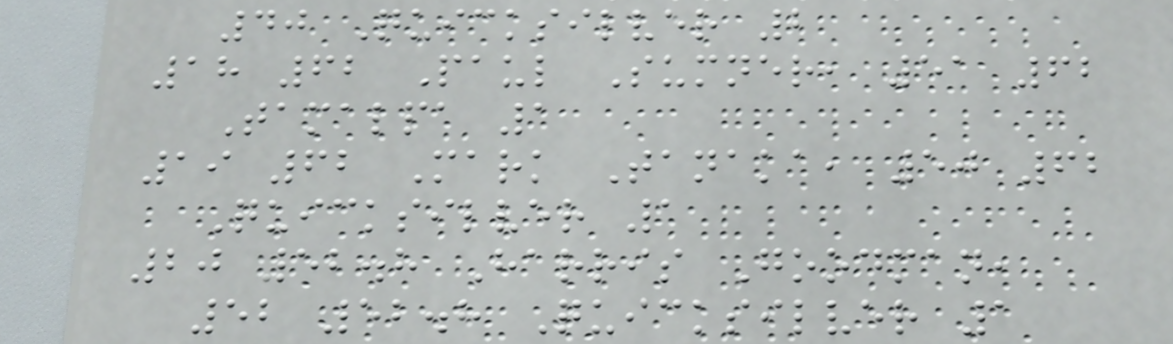40 Quicksilver 2
18 62 Paul Sumner, 51 62
Tamalpa 1
19 62 Mark Tanaka, 50 62
Quicksilver 1
20 52.8 Harris Goodman,
52 52.8 Quicksilver 1
